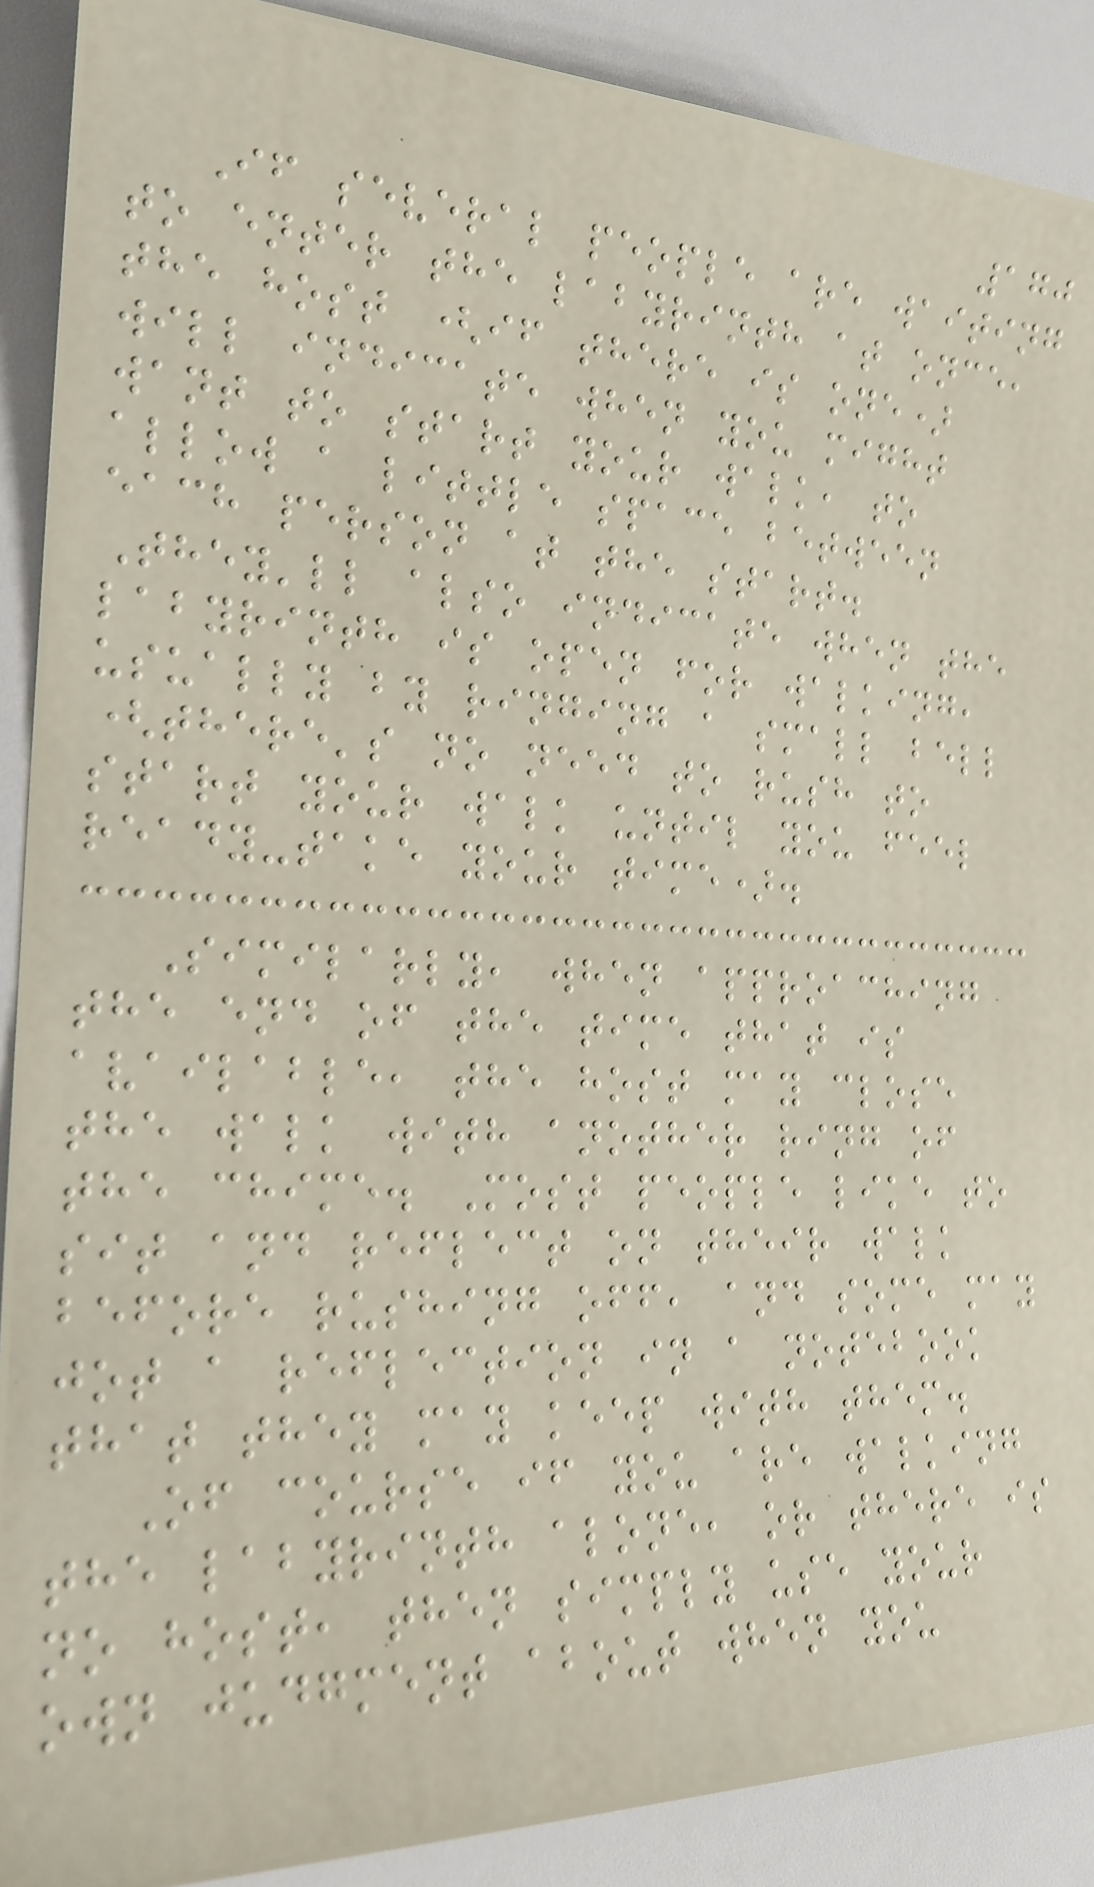170
If several people are waiting
to enter the labyrinth at once,
the host (if there is one)
will indicate when you might
want to start your walk, to
allow a little space between
each person at the start.
They'll also indicate when the
labyrinth is open for walking,
usually by ringing a small bell
(there's no need to rush to
start your walk until you feel
ready-take your time).
Similarly, when approaching
the end of the time that is
available, the host may close
the walk with another ring of
the chime. Most people like to
sit and reflect on their walk
before rushing off, and some may
jot a reflection in a notebook
that they may keep with them.
Of course if you are walking
the labyrinth alone, or there is
no host, then simply use your
own judgment about when you
